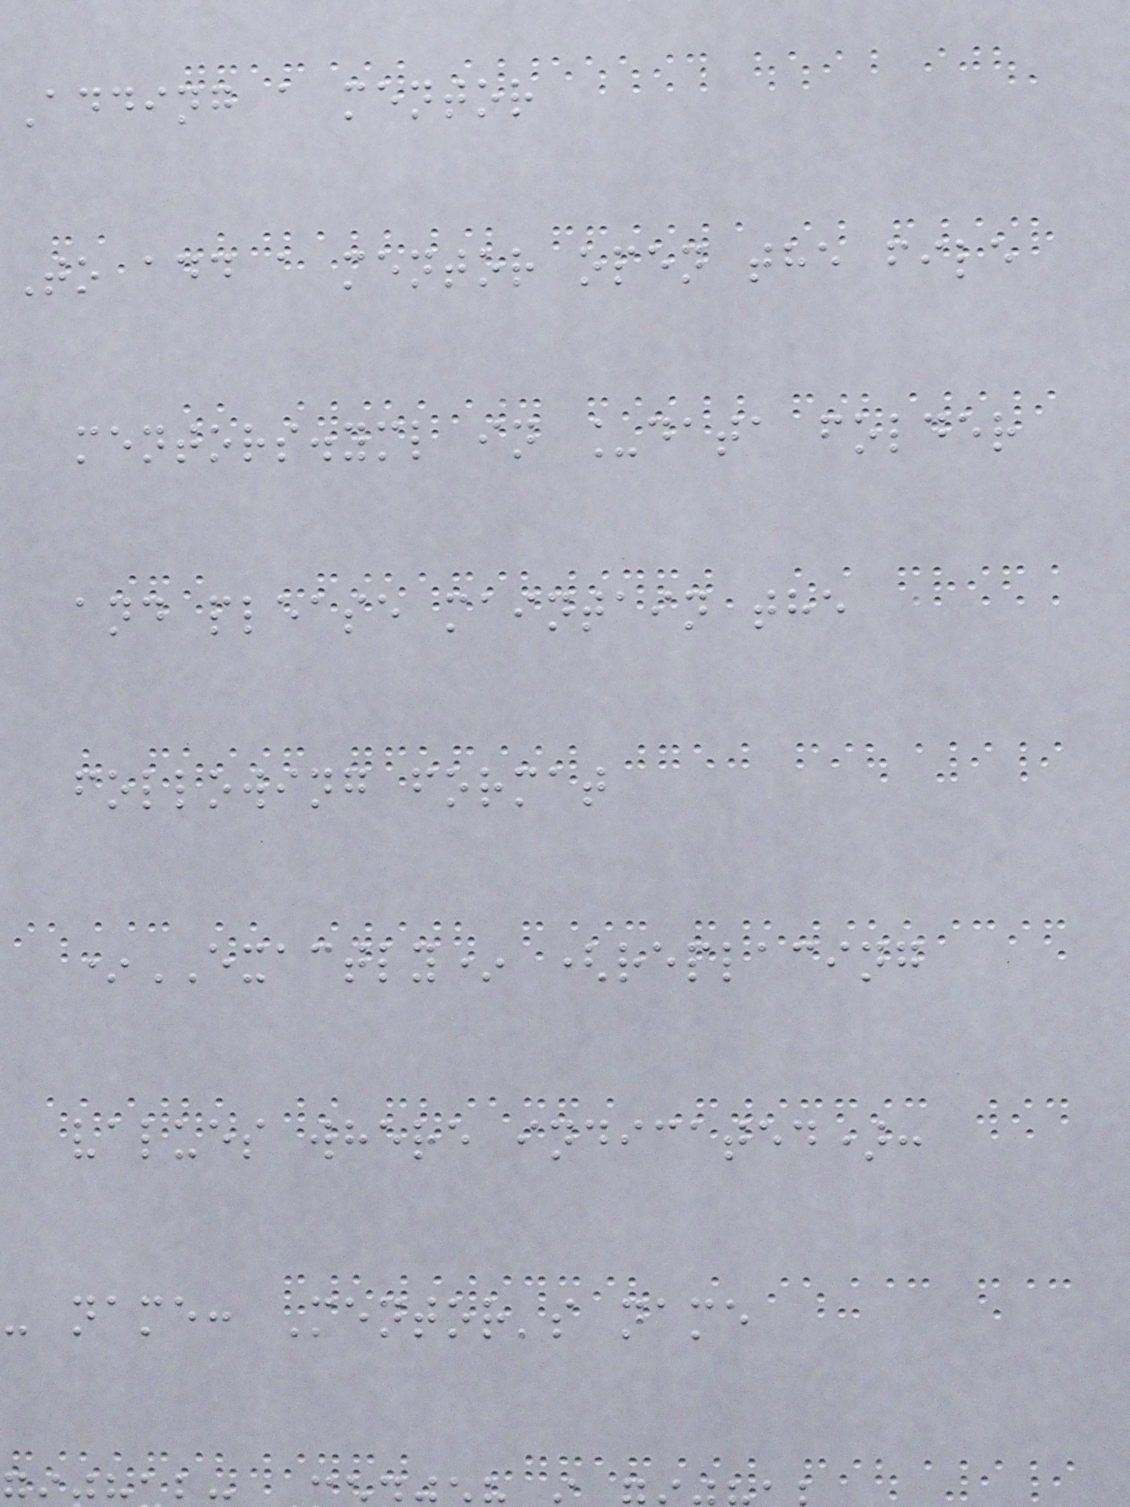Adding a mentor
To add a mentor open the file
mentors.yml in _data folder
and please maintain the
following format
*EXACTLY* (replacing
values where indicated):
- name: Mentor's name
